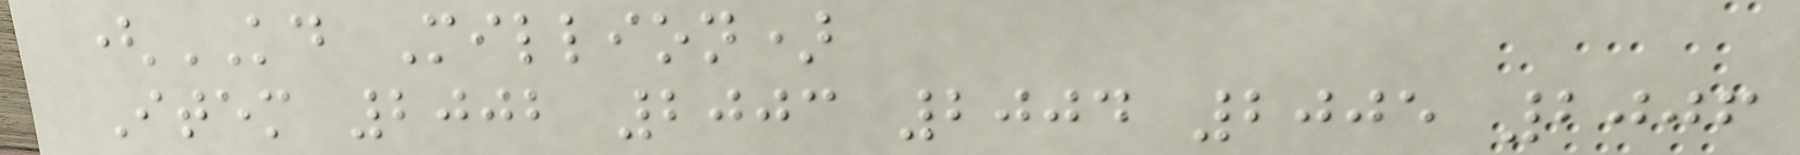(KD Million)
Item 2002 2003 2004 2005 2006
